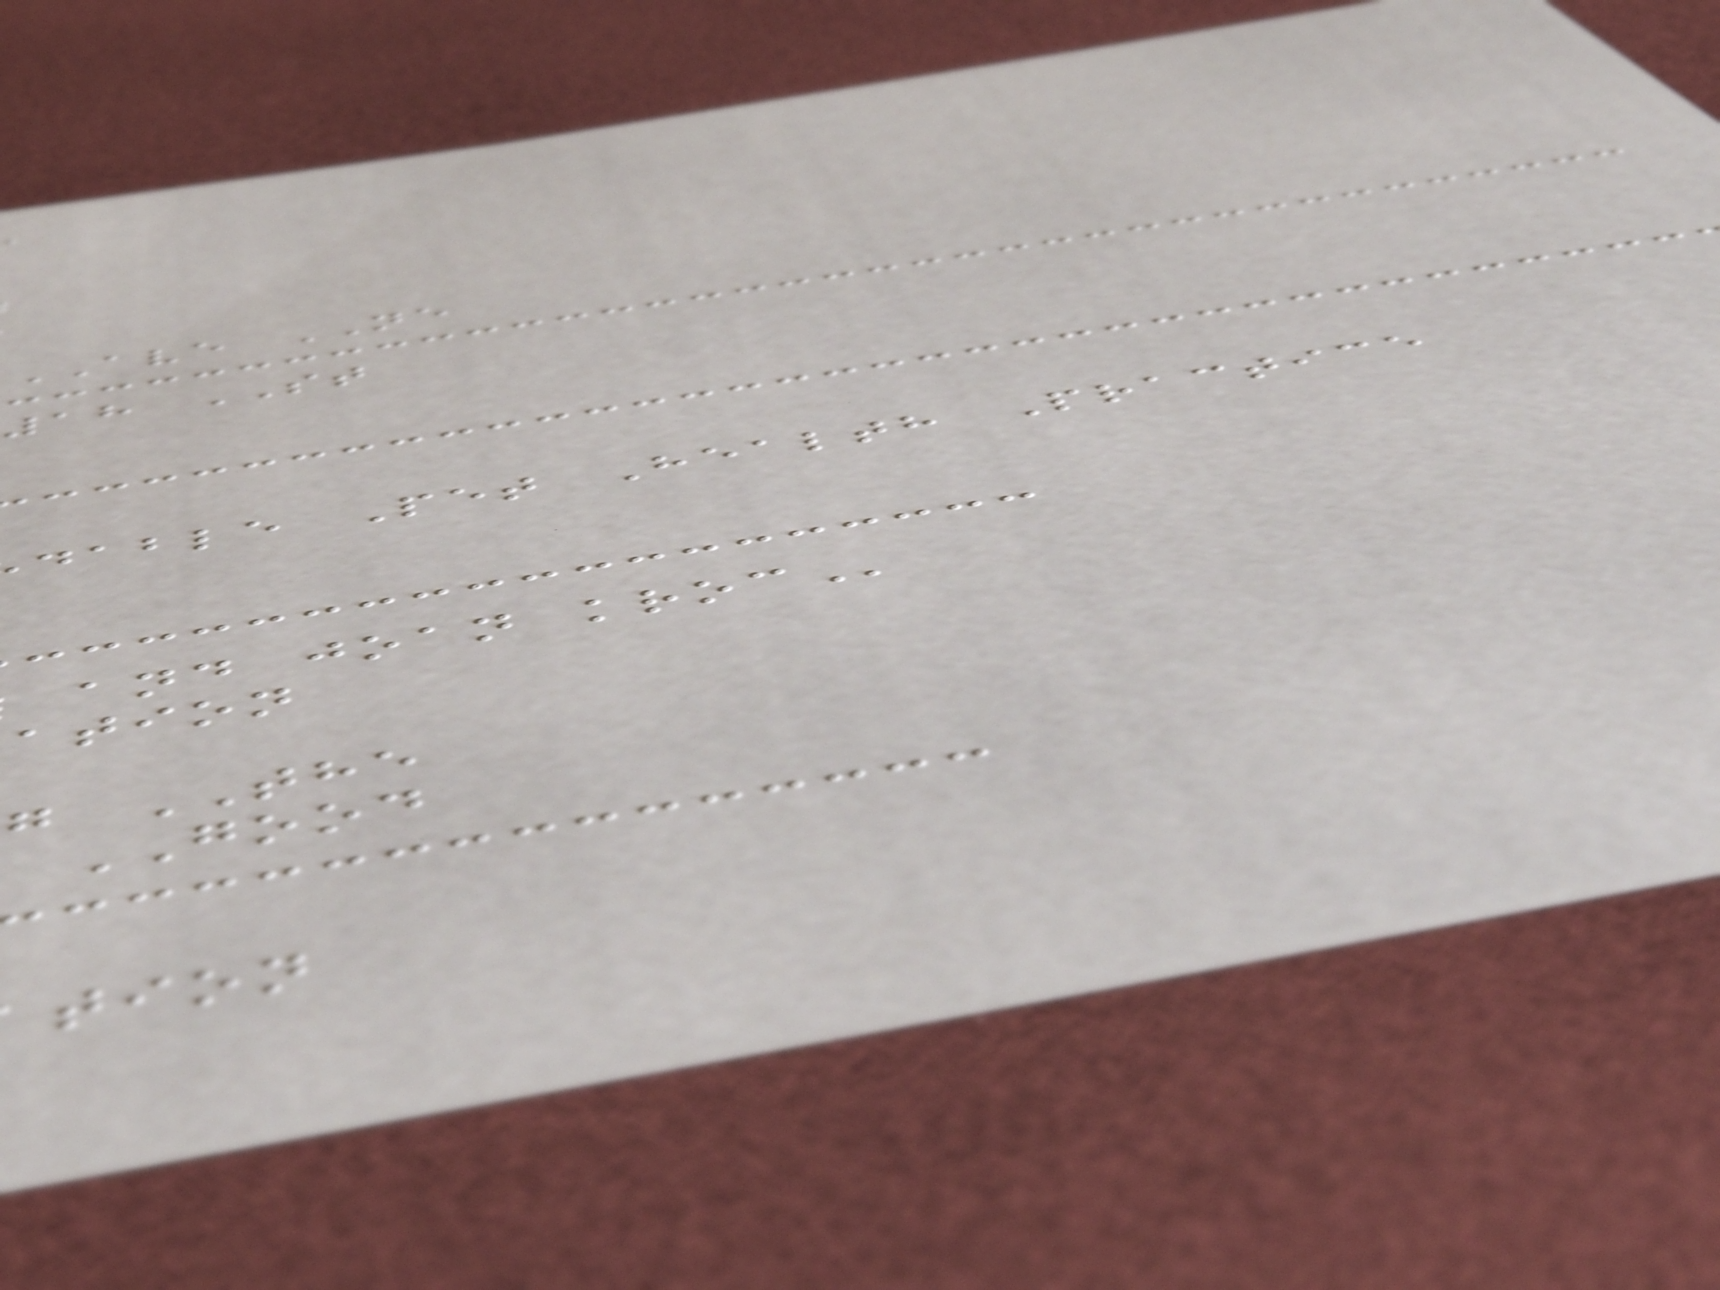AVE NE
18 ST
dable Pet Health Practice
and joan
ation
g THE
GOOD
tion
